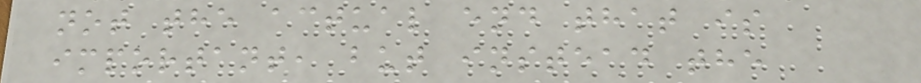not the actual end that is
important, but instead the
